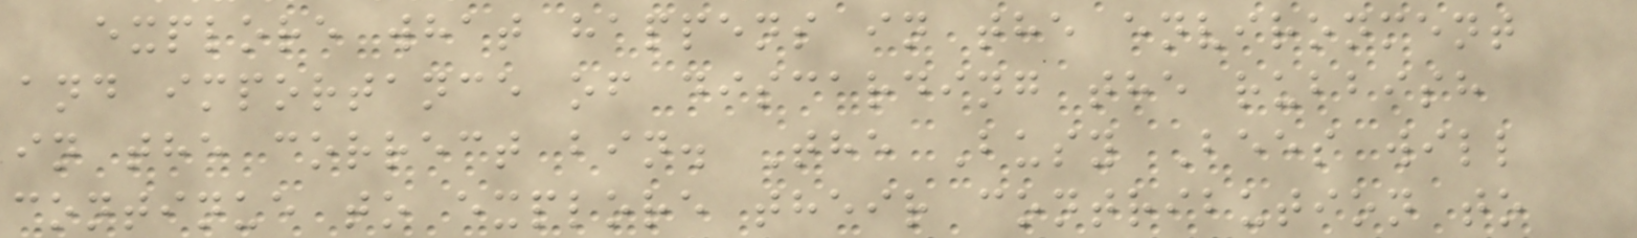explore what happens in the environment
and importance of discarding the rubbish
in the correct bin. The Busy Bees will
continue to explore their contribution to
